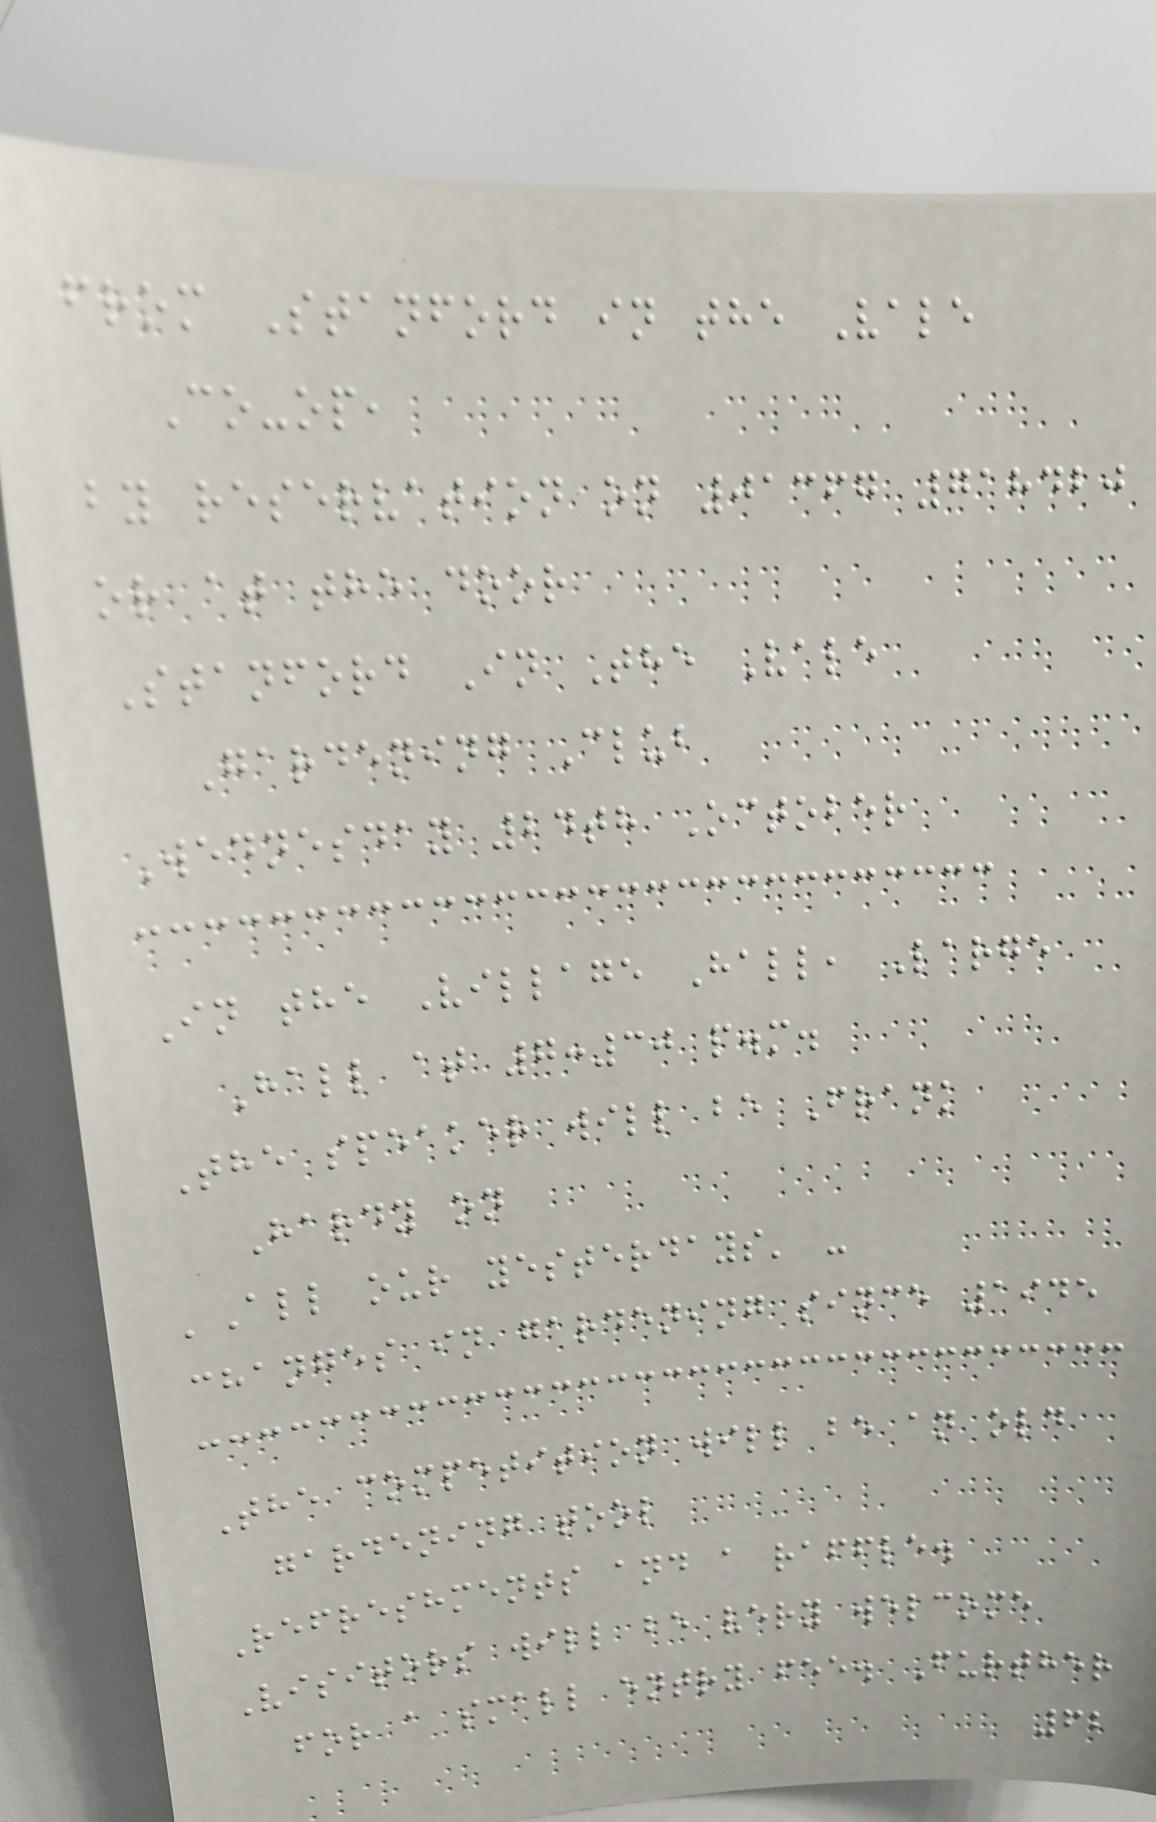from Stanford in the Vale
Co-op,
by reservation on 01367 718420
or at the door
Stanford In The Vale
Gardening Club
Wednesday 24th October
In the Village Hall, Large
Hall at 7:30 p.m.
The speaker will be Frank
Hardy on
'All our yesterdays' -
changes in gardening since 1945
The competition will be an old
gardening tool
Refreshments and a raffle.
Visitors will be very welcome
for a small entry fee. Further
62
